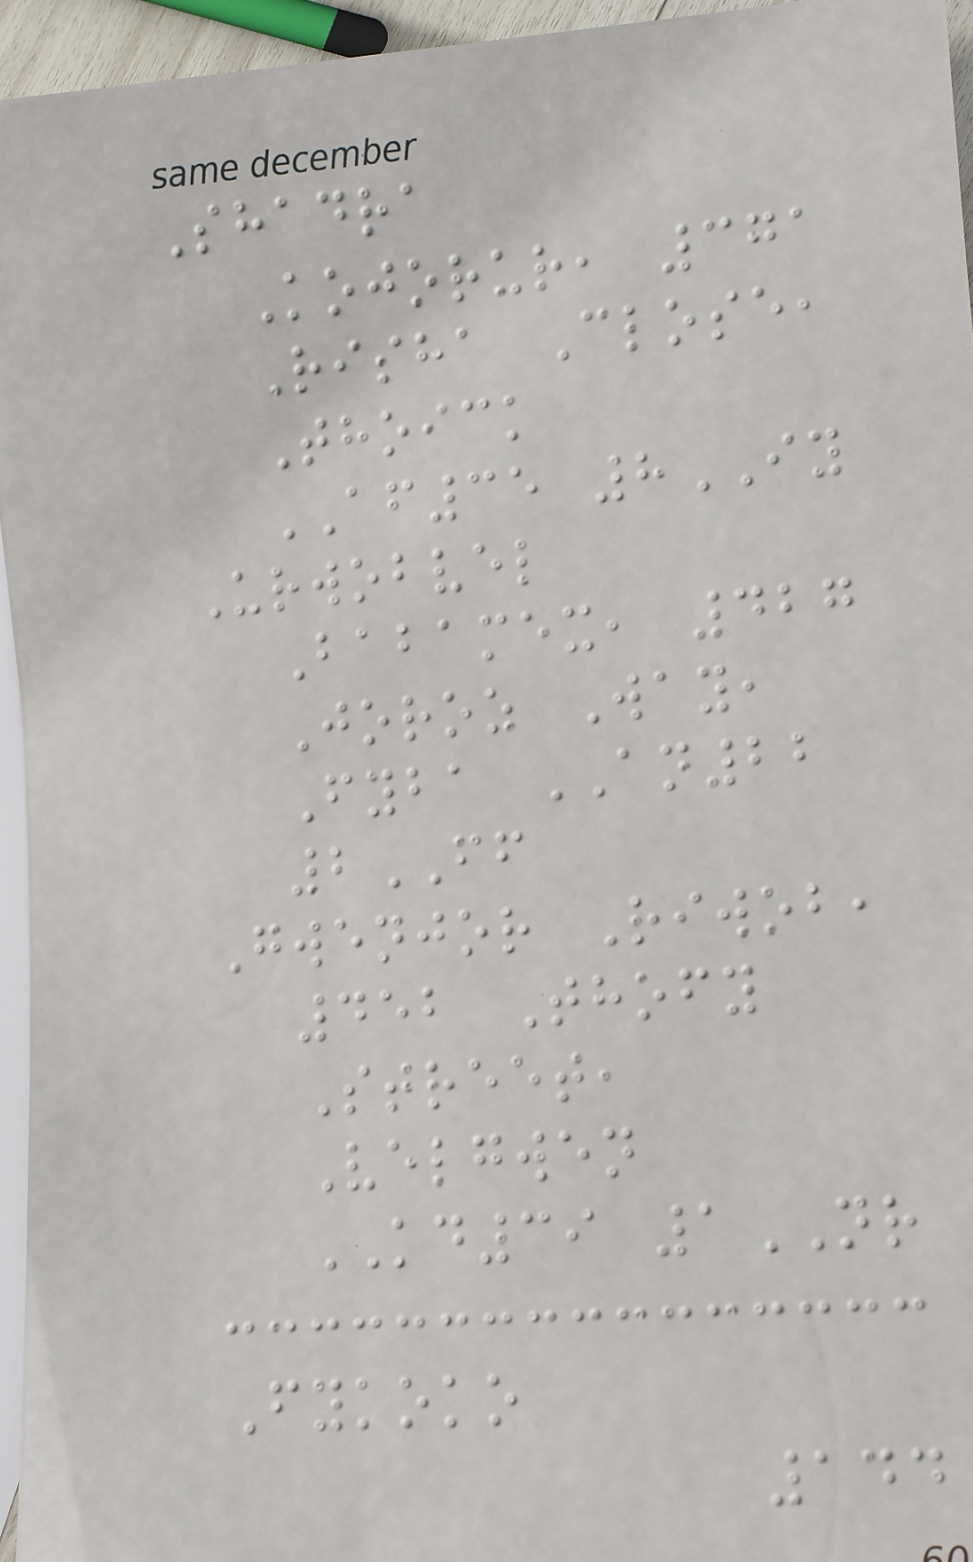Shadra
Kojorur, 371
Risha Close,
Thoick
AF35 8IY
Urwobvel
Babamex, 427
Joroz Way,
Fyba AN22
2FF
Gwenjor Riwob,
452 Thofy
Street,
Velgwen
KD39 1NR
Fykoko
144
